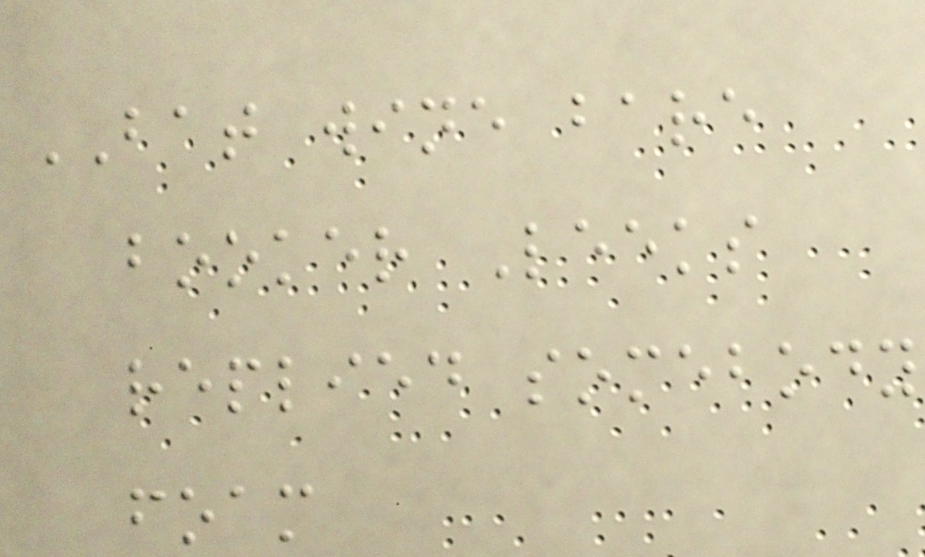BAT wine bare
booker Leeks
replied somebody
foam
